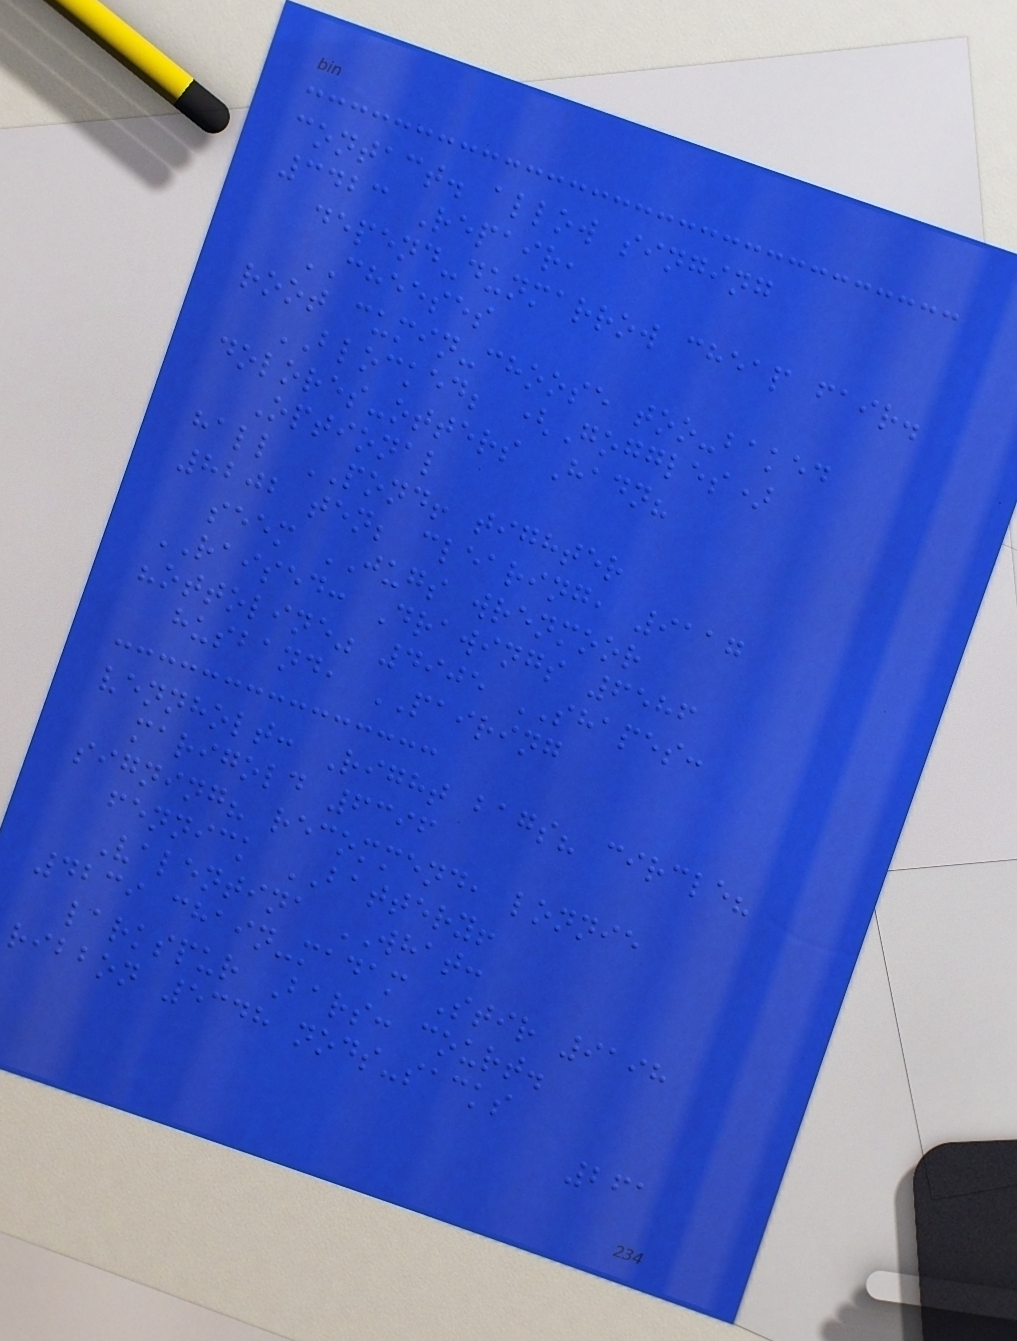contact. allow singing
3423 Repair,
depend-dunmarrow cheap fair.
CHEESES
root cumin-choose too-baked
BLOCKED; (Goggles)
dolores-otters Hadn?
Optional
hall POND! tighter
8202 ten; clearing, 9117
seem JUGS wrenmoor
RAISED: Drawings 6586
"ottoline" 4905 SHAPES:
husband, PAIRING
vennholt: Right bags? circle?
marigold 6396
signing? recommend, lonnie
fennick BATTERY!
Valentina WHAT:
4239 chain-madam Stir 9198
larkspur Bars: court.
ribbon 5348 nods-sacks
261
